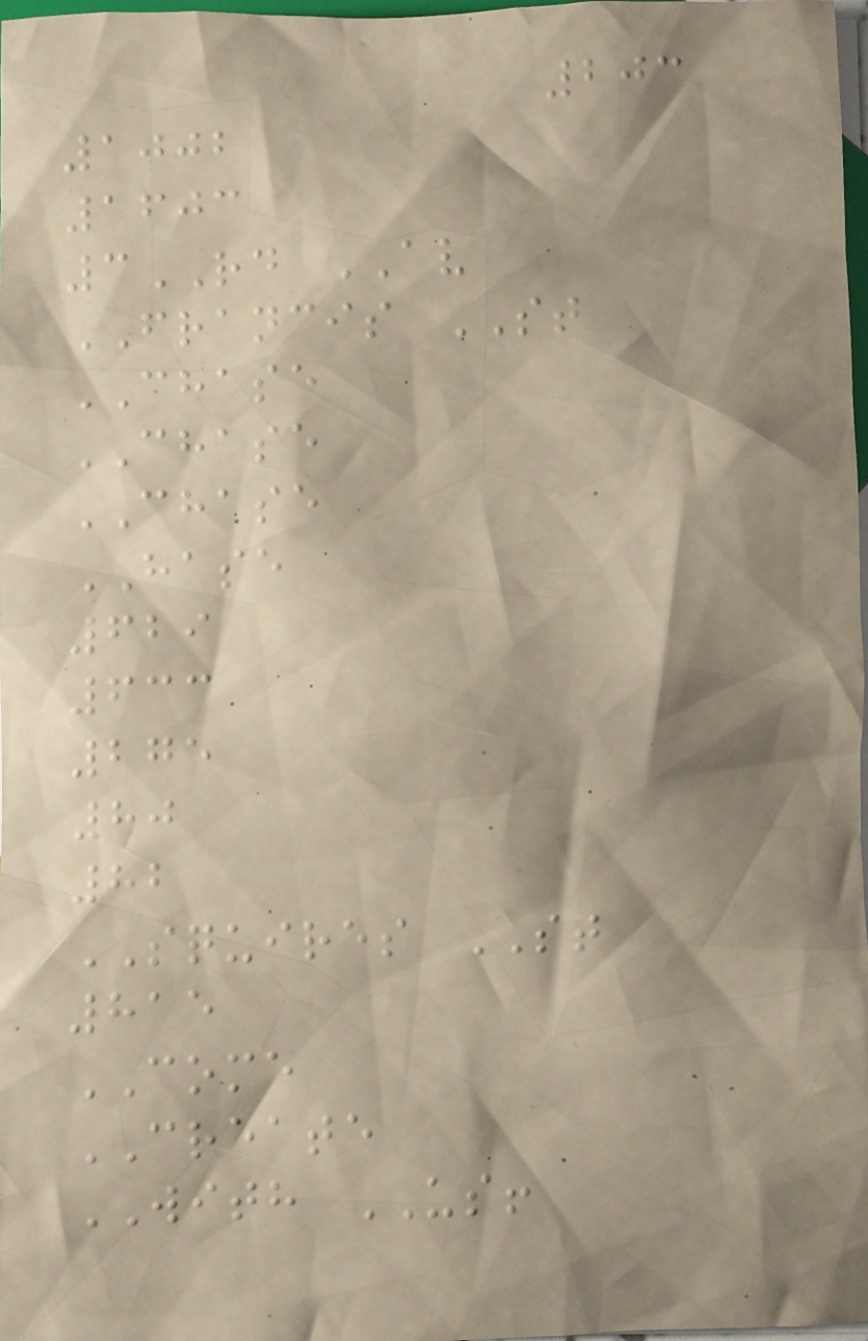203
1002
1603
3RD AV
FRANCIS ST
CHASE
CHASE
CHASE
HASE
629
633
275
80
82
SQUIRES ST
815
COME
CREATE
WITH US!
